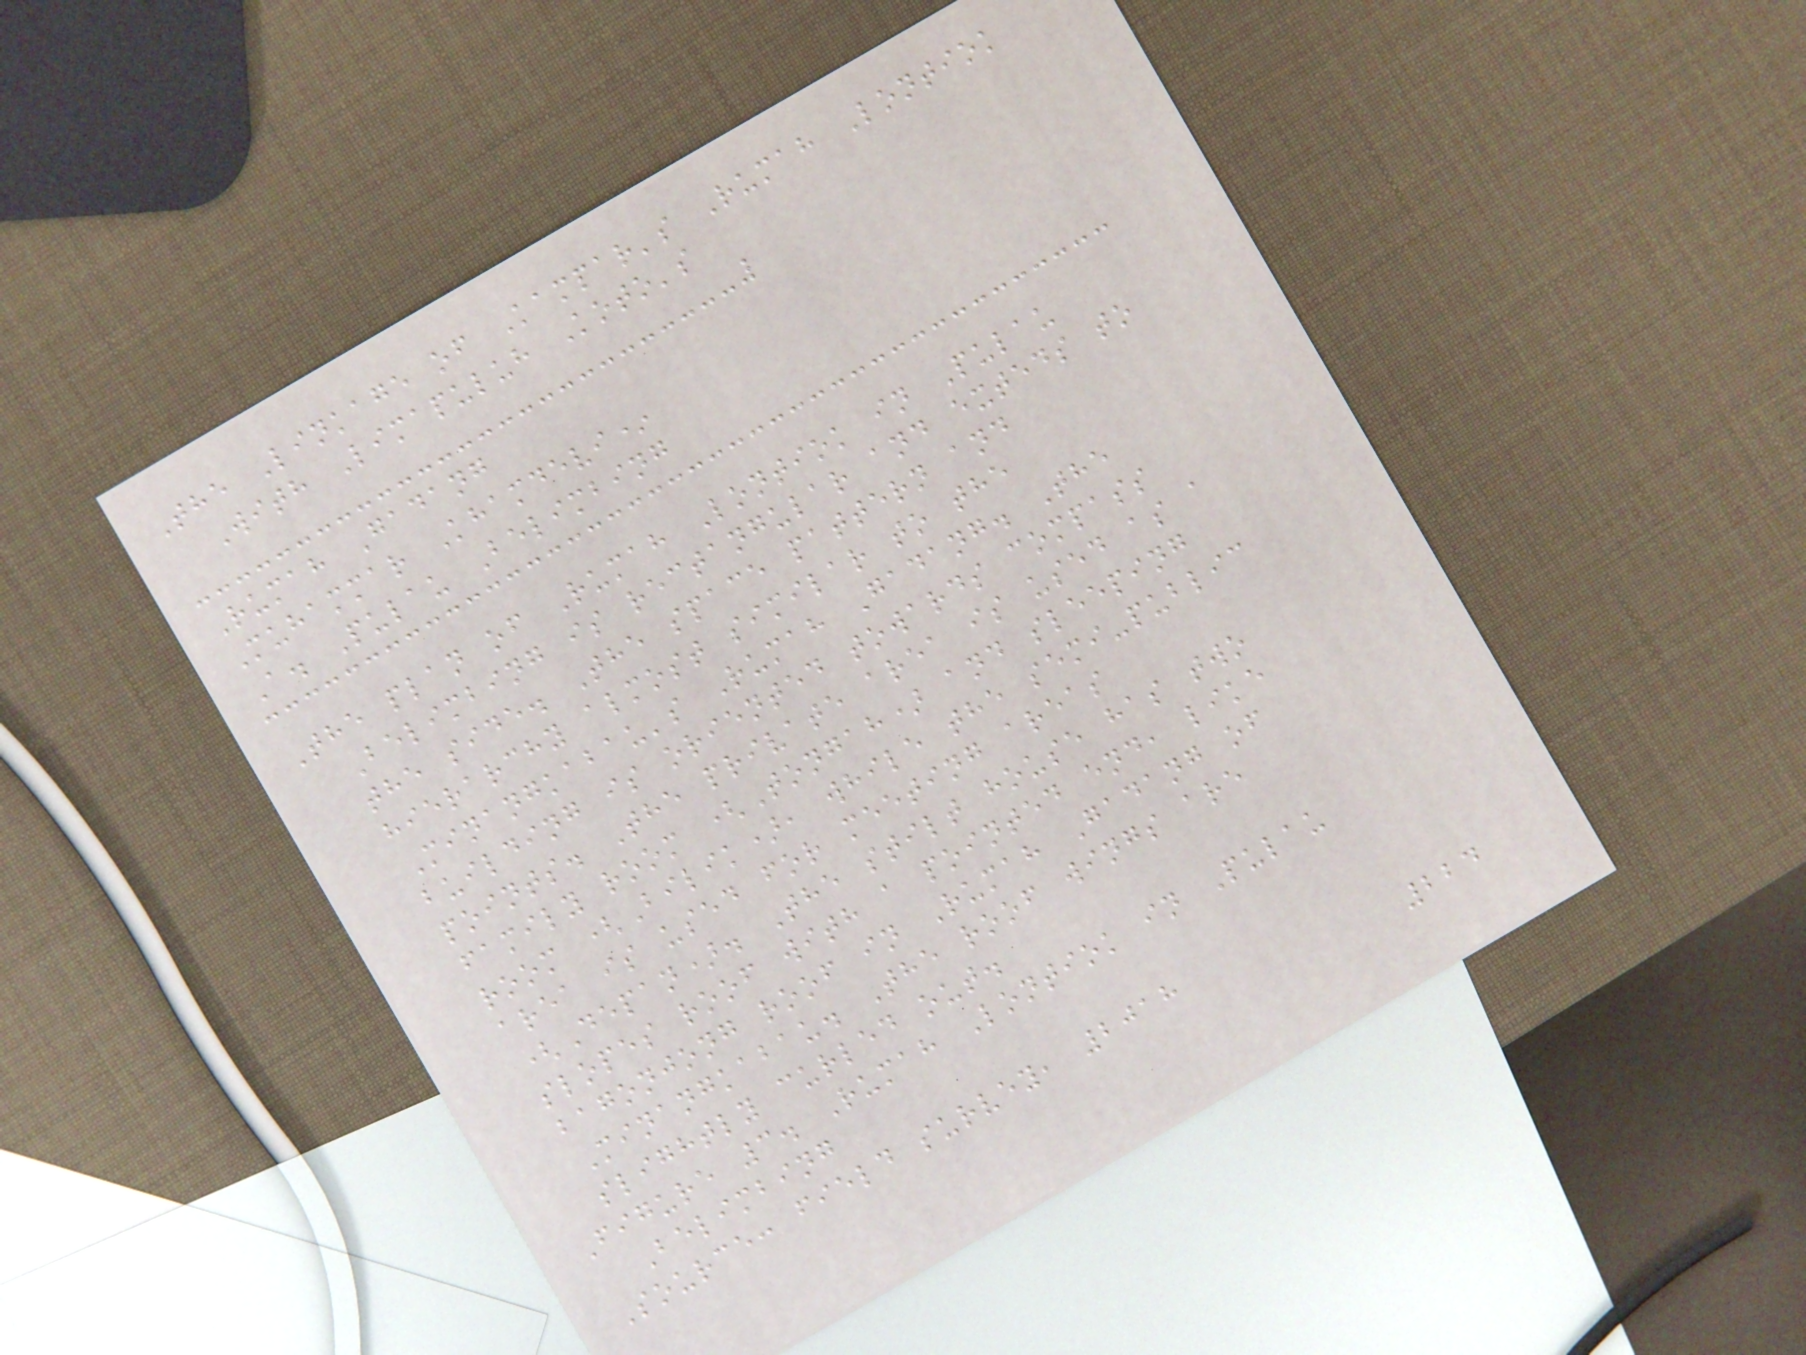The Linkage of Kampar's Rumah Lontiok
With Limapuluh Koto's
Rumah Gadang
Muhammar Khamdevi*
A. Pulau Belimbing
The plan of Rumah Lontiok in Pulau
Belimbing is rectangular and exteds to
the side. The space pattern and
hierarchy almost similar to the
Minangkabau's Rumah Gadang. The
building is oriented towards compass
points. The private area is used as a
family room (Tongah) and sleeping
room (Bilik), while the semi-public
area is used for meeting areas
(Depan). The stilt house has two
slopes roof with a pointed end, like
bagonjong roof in Rumah Gadang of
Minangkabau. The roof wings are
slightly curled out.
Figure 3. Rumah Lontiok in Pulau
Belimbing
Source: field survey, 2018
224
